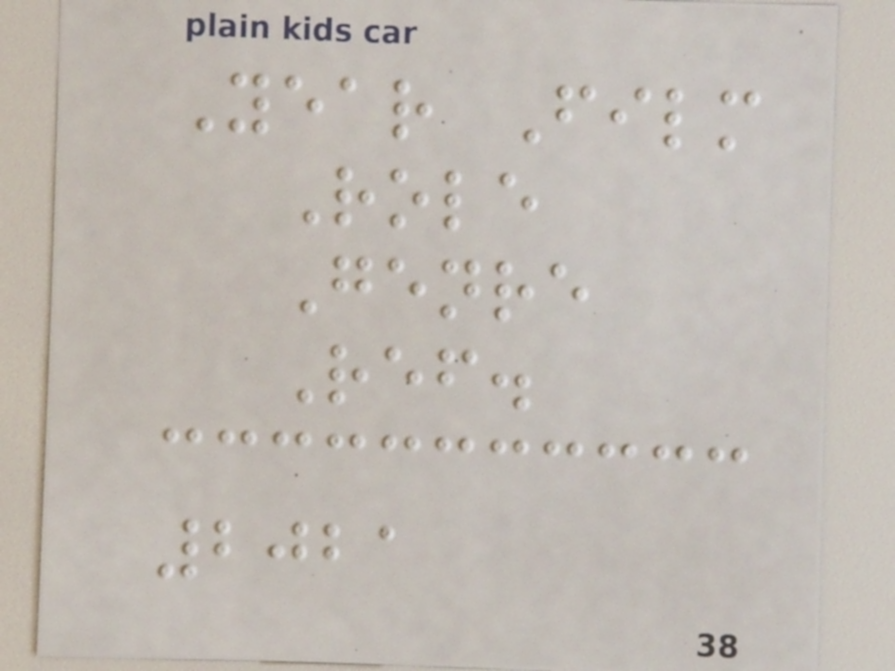Year Film
Role
Genre
Ref.
2021
